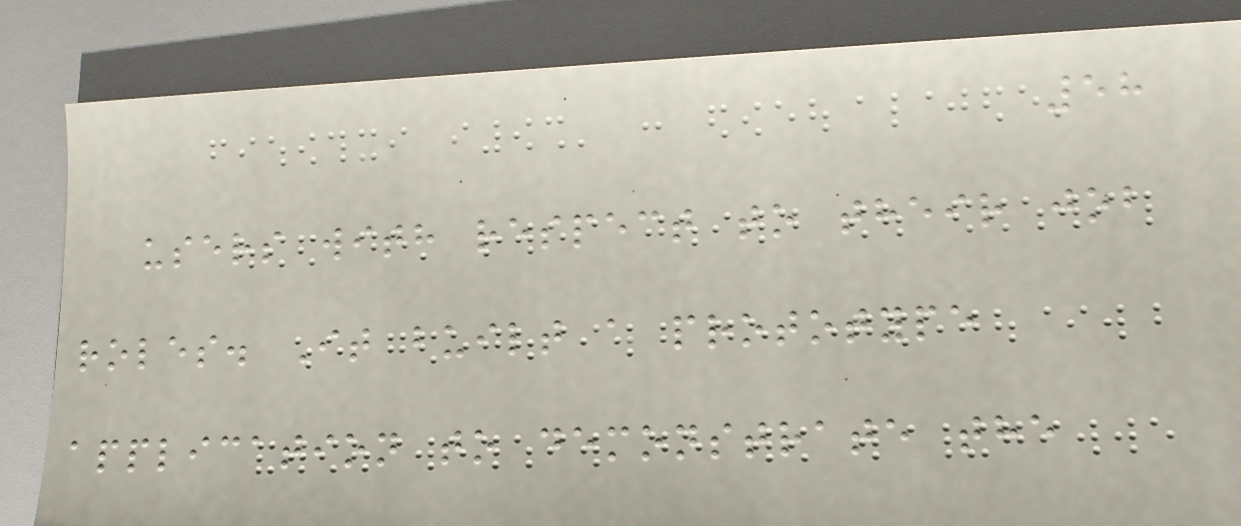58
users with respect to their job
roles. It built a prototype
application to demonstrate the
